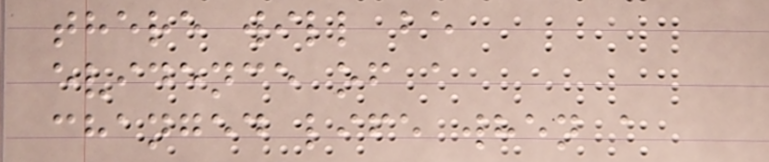there will be
evidence of a
changed life when a
